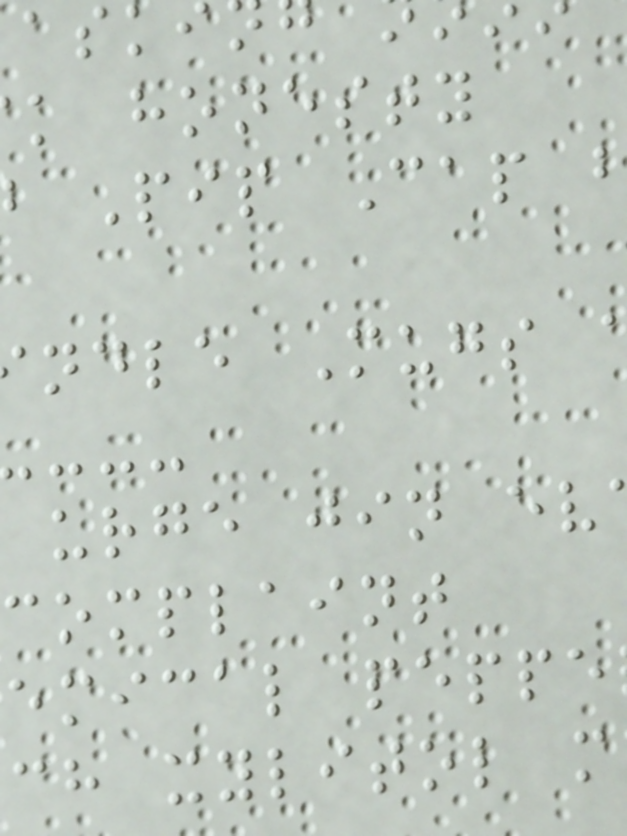k honesty
Pip Cap
ndle Mugs
urge jin ev
complaint
emical peppe
ch xylitol m
